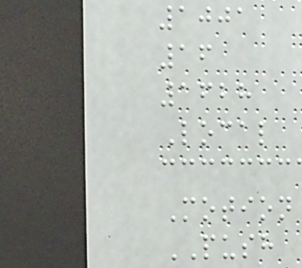1001
16
1628
Local
Motion
PUSH
